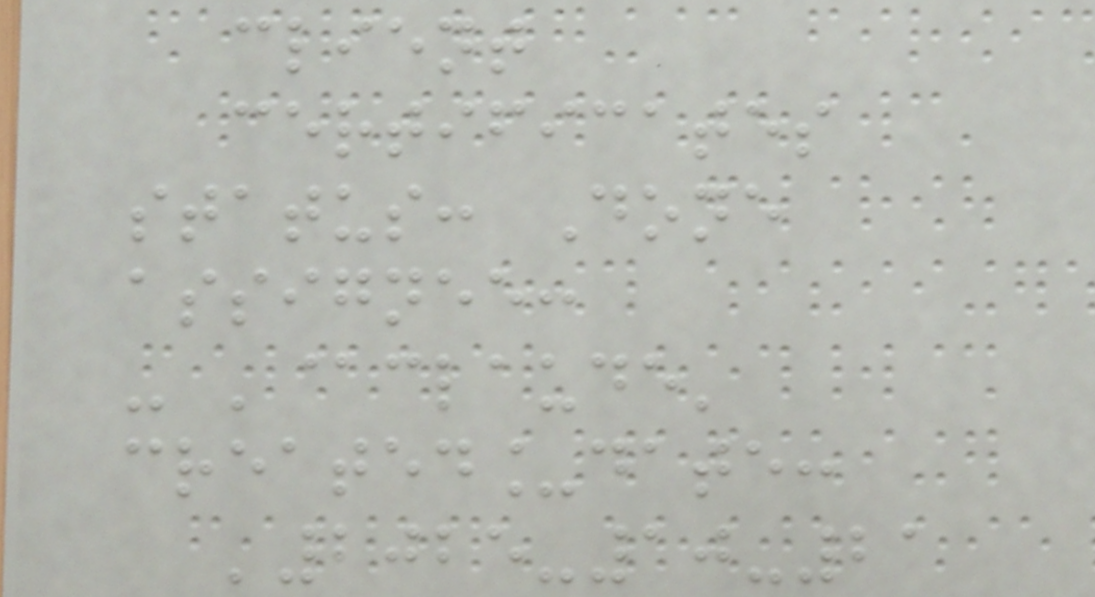client
certificates
status: Done
assignee:
- '@claude'
created_date:
'2025-10-21
